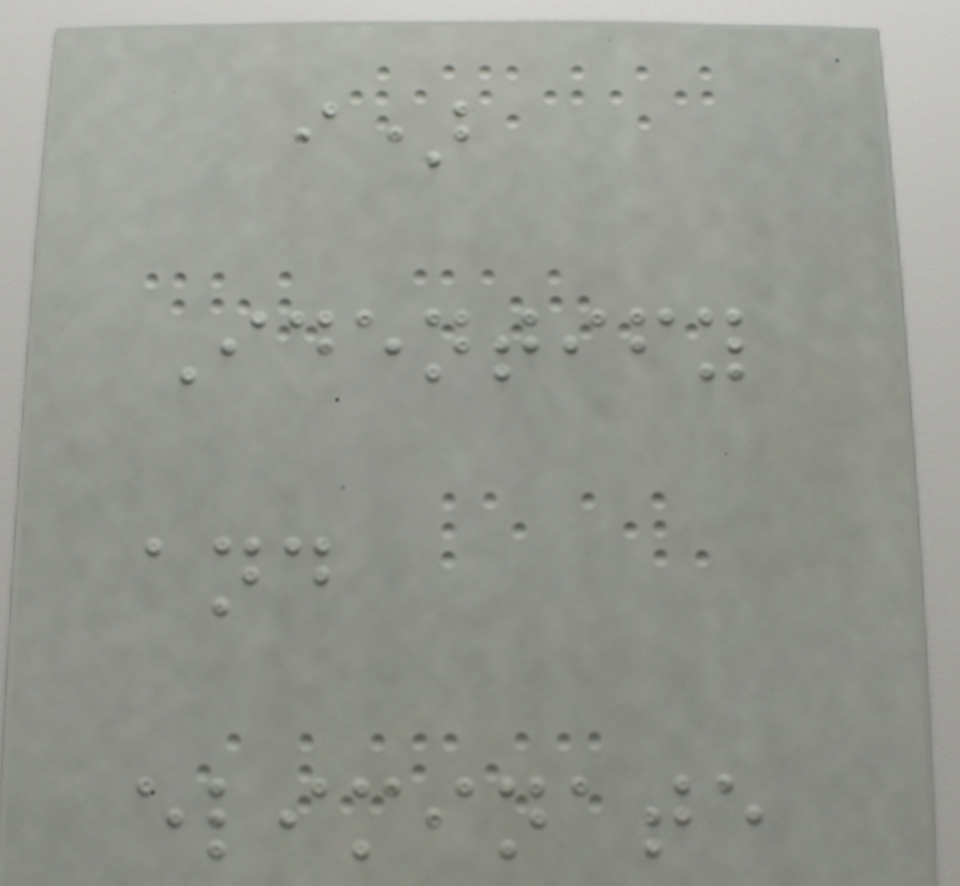i)
Identify
and
eliminate
